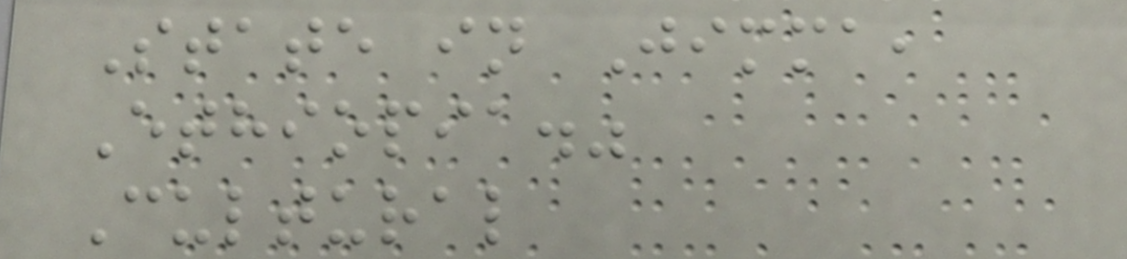State in Jimma,
Ethiopia."
Cultural
